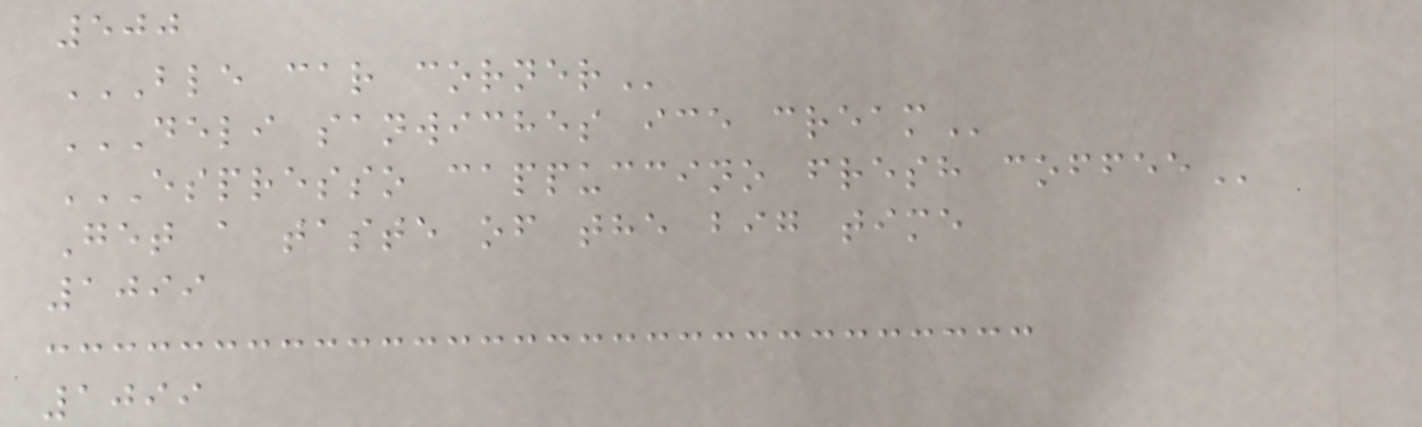500
BLE CAR CORNER
DELI SANWICHES ICE CREAM
ESPRESSO CAPPUCCINO FRESH COFFEE
Get a taste of the big time
1099
1099
